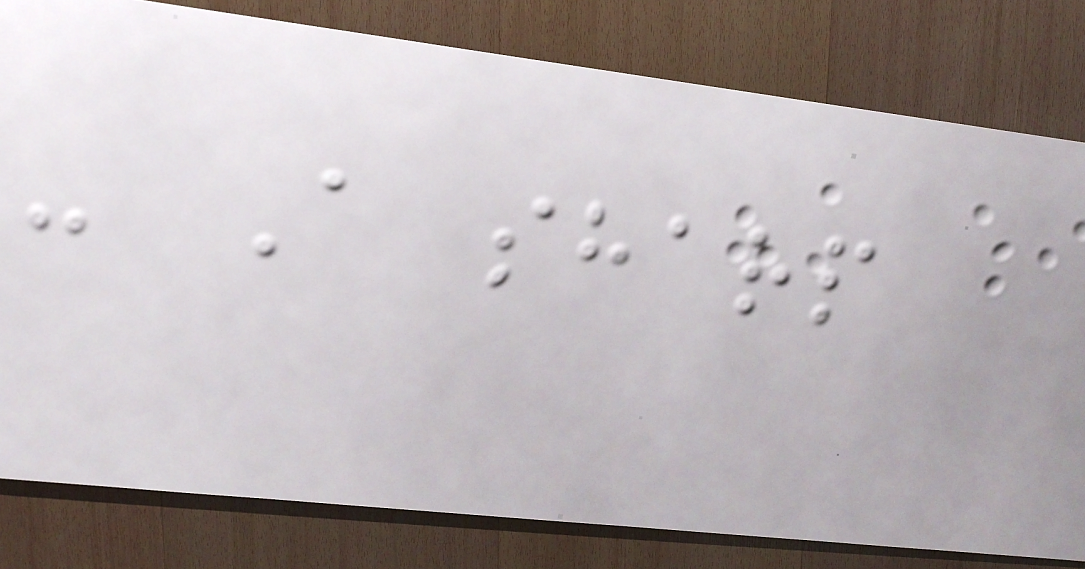- A sharp
